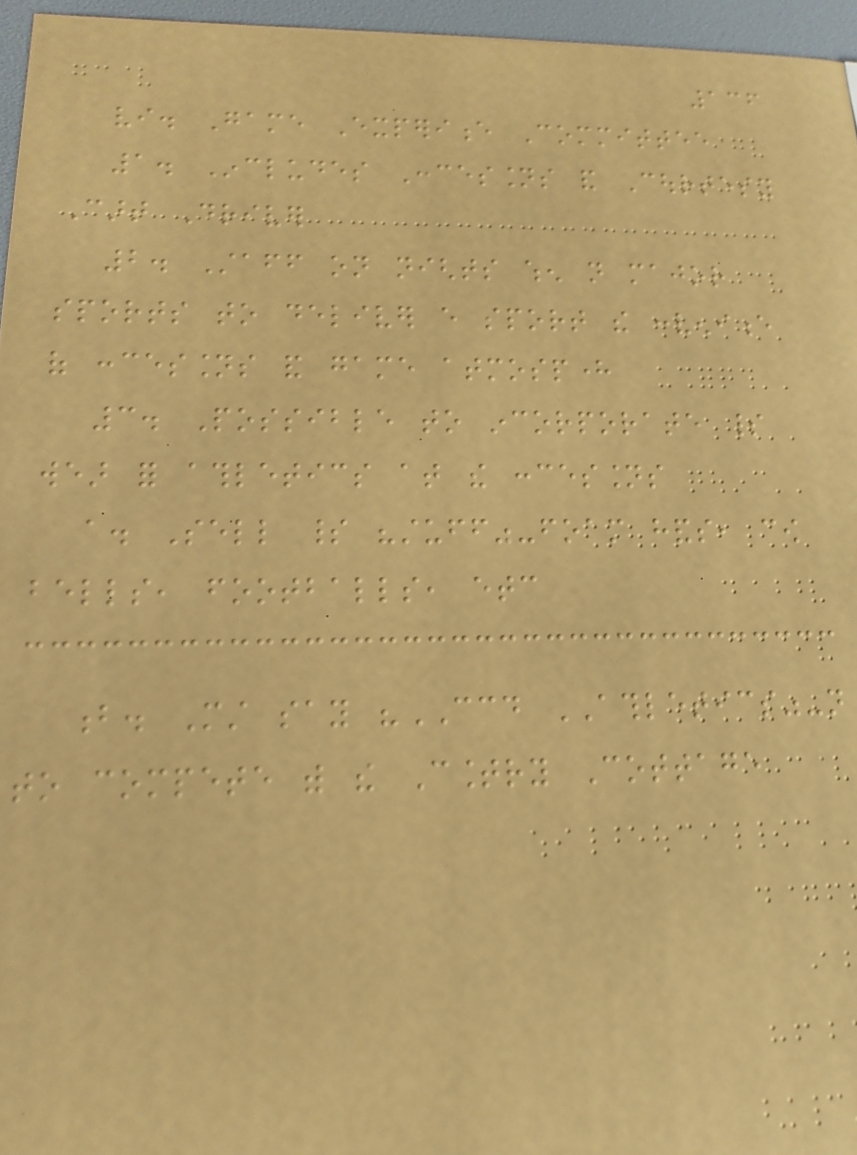136
vi. Game Experience Committee
1. Includes Concessions and Courtesy
Cart Driver
2. Staff on nights when not major
sports to deliver every sport the convenience
of concessions and game atmosphere
3. Possible to incorporate spirit
wear for athletics at the concessions
a. Sell spirit "stuff"-foam hands, cow
bells, footballs, etc
b. Must say "CCD ATHLETICS"-not
to compete with the Country Cottage
